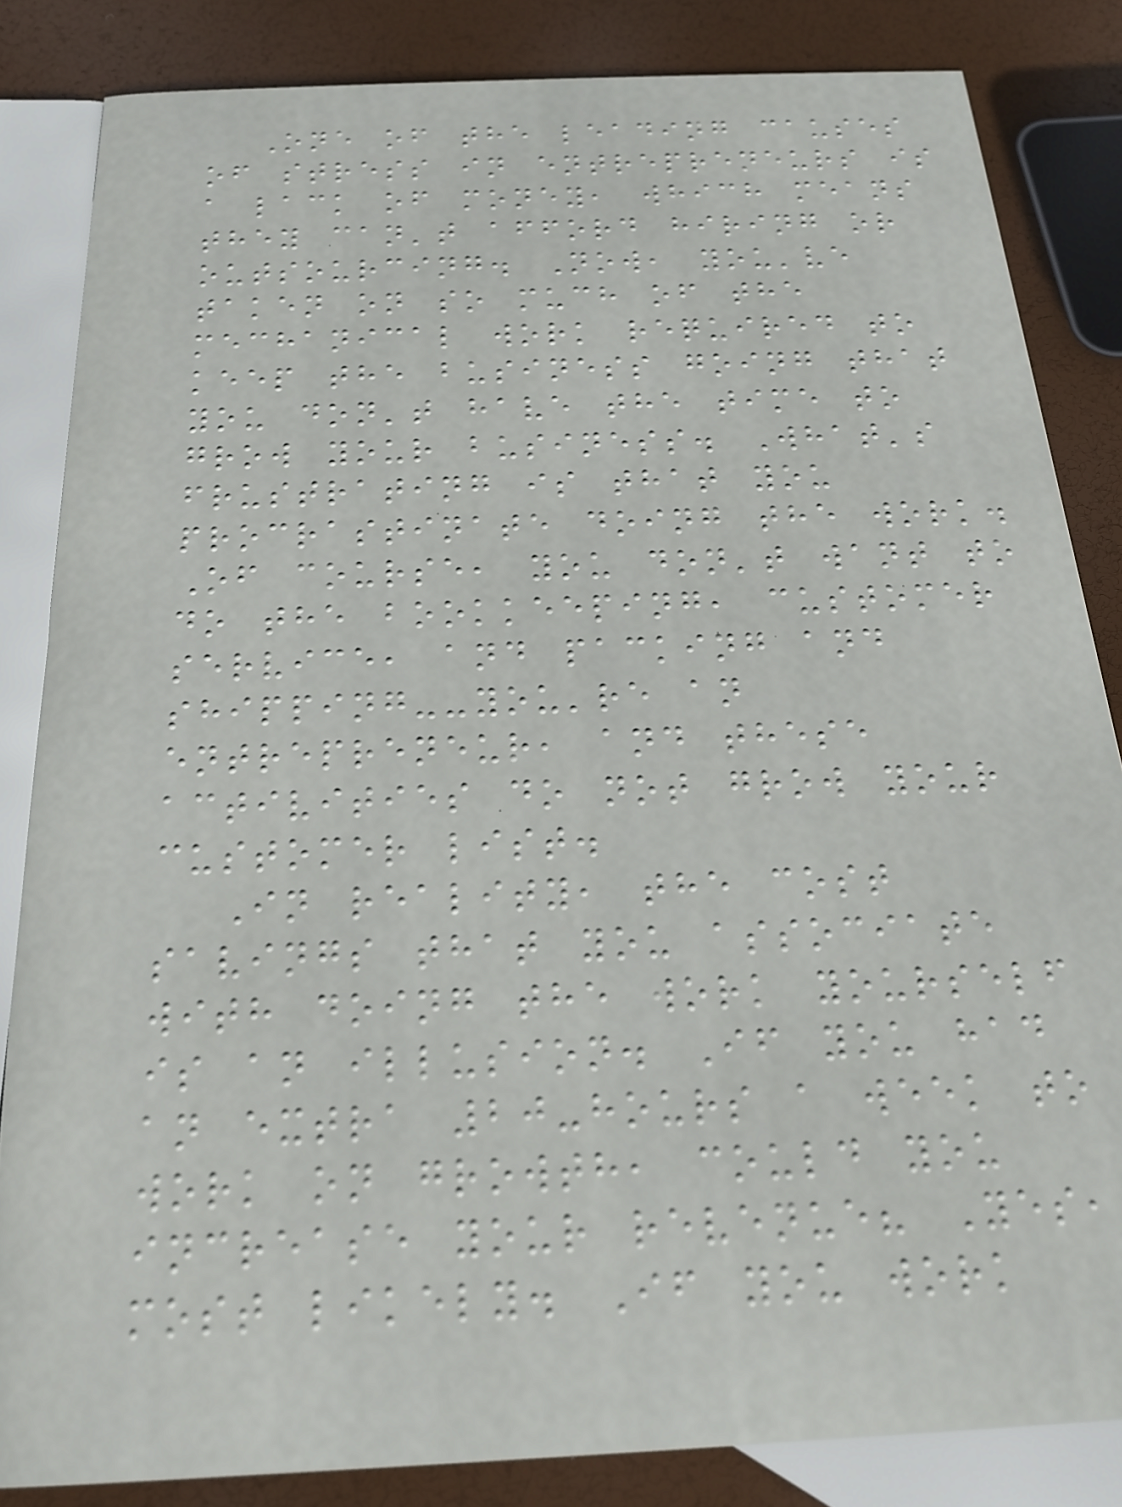One of the leading causes
of stress in entrepreneurs is
a lack of money, which means
they can't afford hiring or
outsourcing. Now, you've
taken on so much of the
mechanical work required to
keep the business going that
you don't have the time to
grow your business. What's
frustrating is that you
procrastinate doing the work.
Of course, you don't want to
do the bookkeeping, customer
service, and packing and
shipping--you're an
entrepreneur, and these
activities do not grow your
customer list.
In reality, the cost
savings that you associate
with doing the work yourself
is an illusion. If you had
an extra 20-hours a week to
work on growth, could you
increase your revenue? Yes,
most likely. If you work
